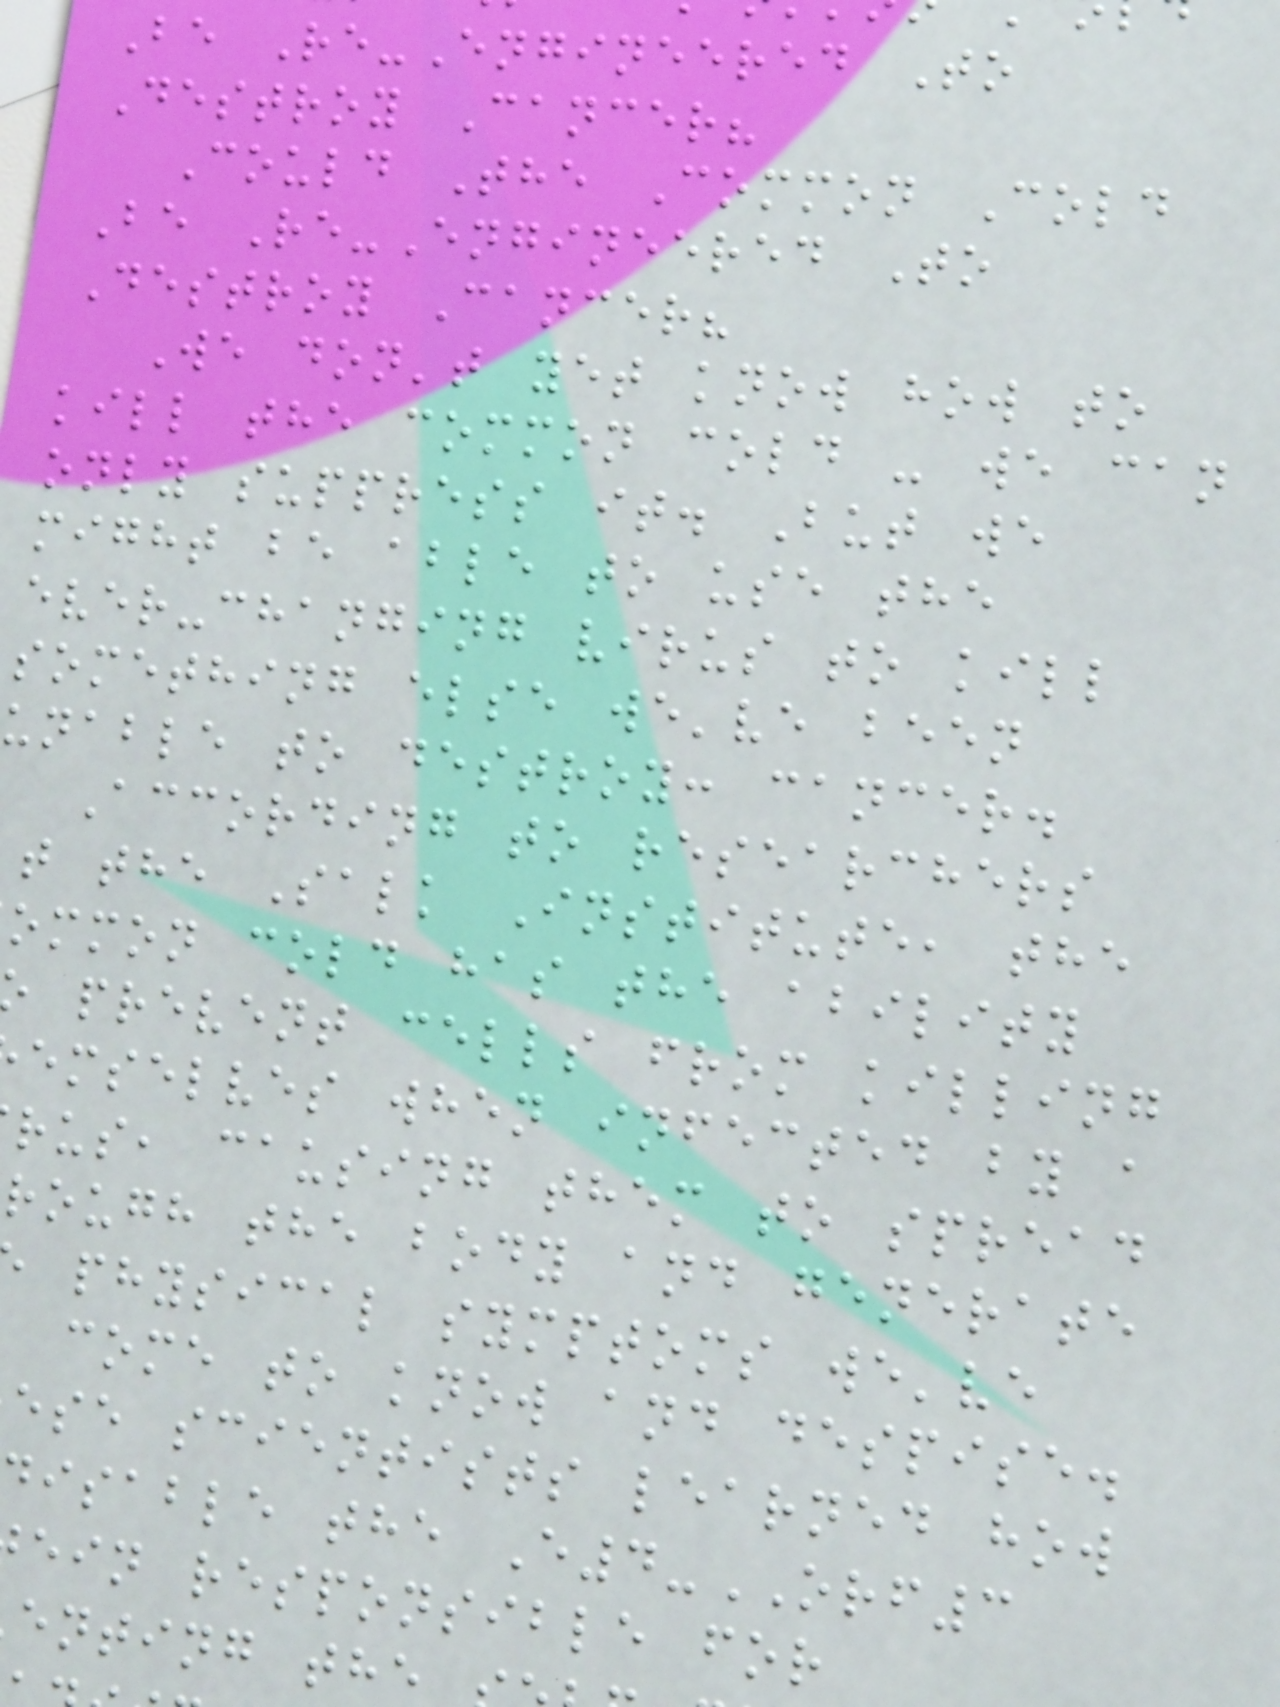Be Re-Engineered To
Destroy Cancer?
Could The Common Cold
Be Re-Engineered To
Destroy Cancer?
We don't yet know how to
kill the common cold - we can
only suppress it. But we
might be able to use the
ever-changing virus to kill
something else we've been
unable to destroy: cancer.
According to researchers
t the Salk Institute, the
ommon cold has the ability
prevent cells from killing
emselves when infected by a
rus, causing them to spread
rough the body and generate
physical symptoms we've
come to know and despise.
ese scientists learned how
isable the E4-ORF3
ein responsible for
enting the
